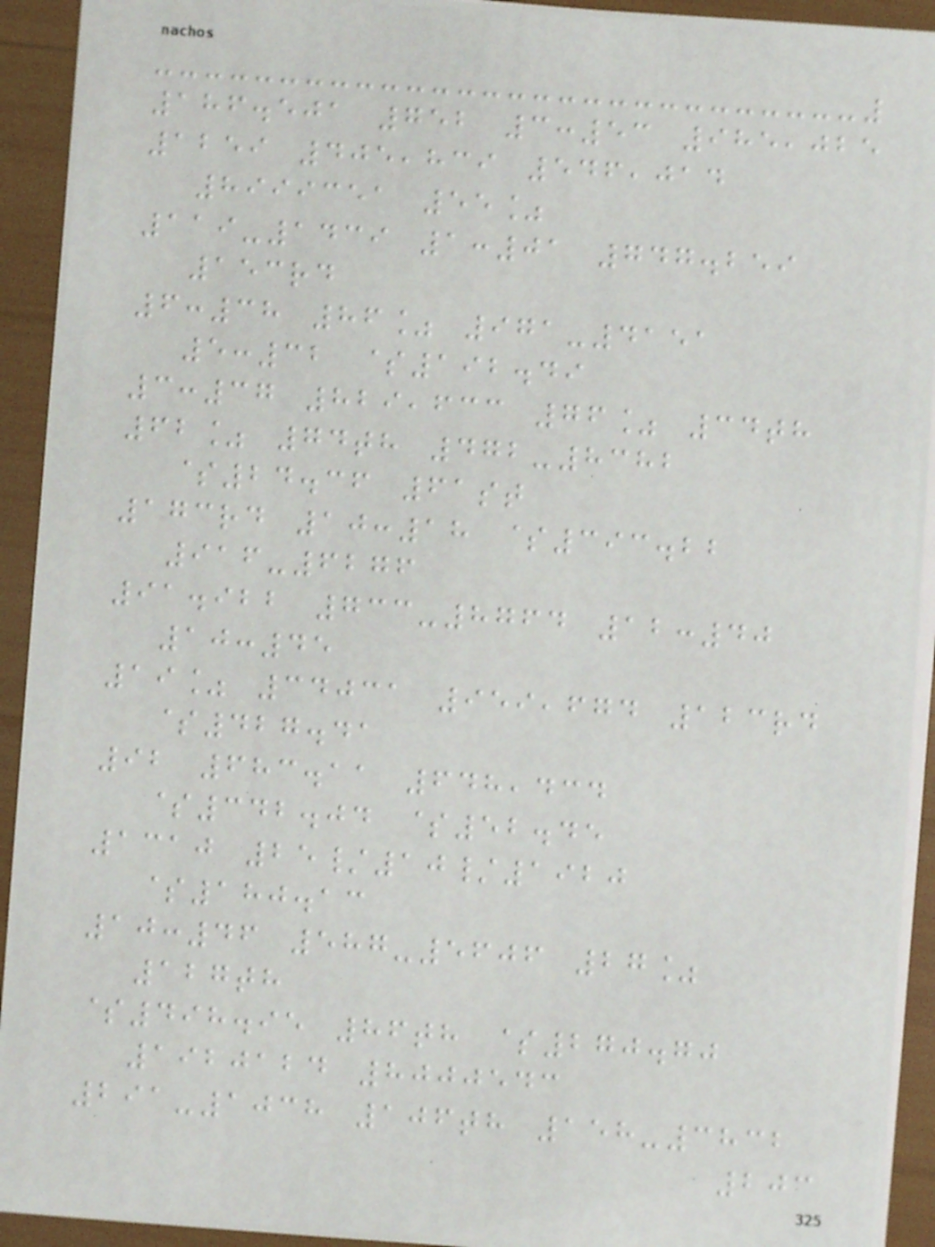186.501 752 3:53 985,025
1259 405,839 546,014
8999351 55%
119-1439 1:01 747.259
153rd
6:38 86% 971-4151
5:32 $192.49
3:37 829,633 76% 34th
62% 74th 472-8382
$24.36 61st
173rd 10:18 $393.22
916-6276
91.922 733-8764 12:40
10:45
19% 34031 959,674 123rd
$427.41
92 683.11 648,434
$342.04 $52.45
1310 25/10/1920
$180.13
10:46 587-5606 27%
127th
$498.95 86th $270.70
1920124 8000543
291-1038 106th 158-3832
203
